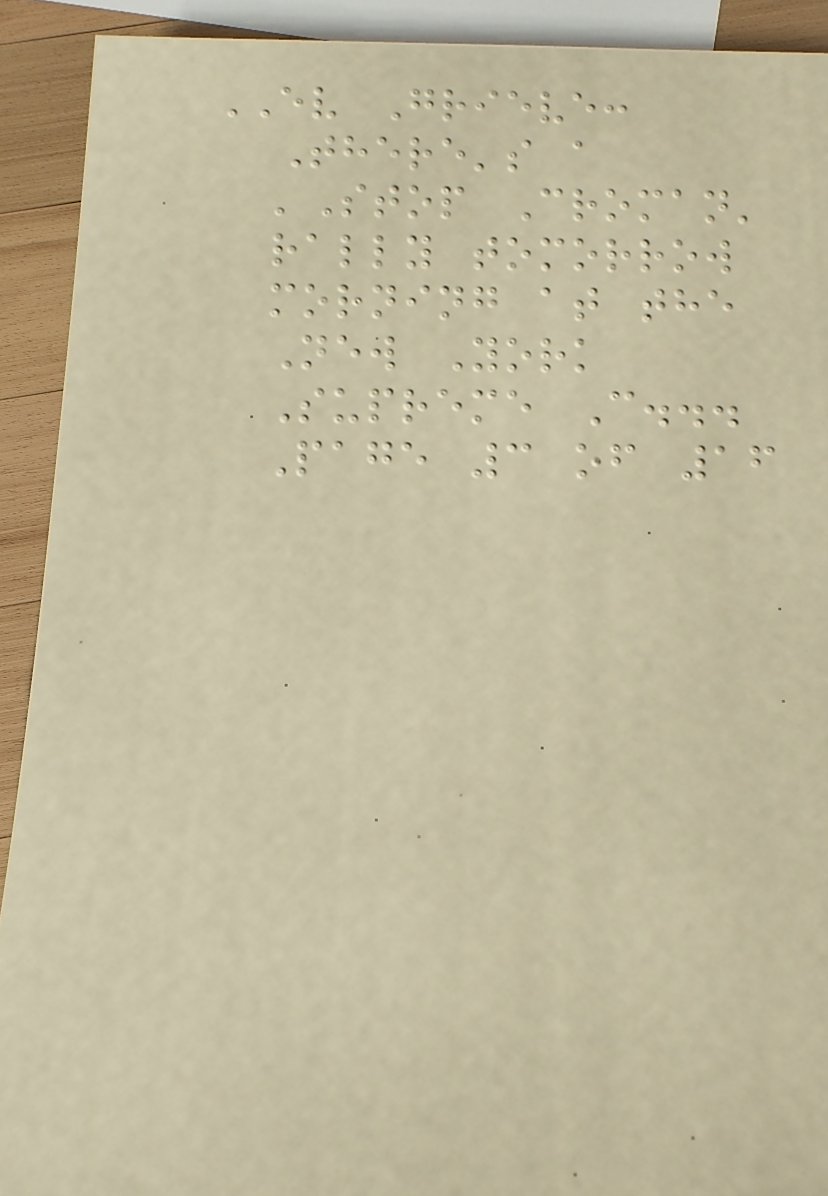EV Grieve:
There's a
'Stop Croman'
rally tomorrow
morning at the
New York
Supreme C...
Page 3 of 16
